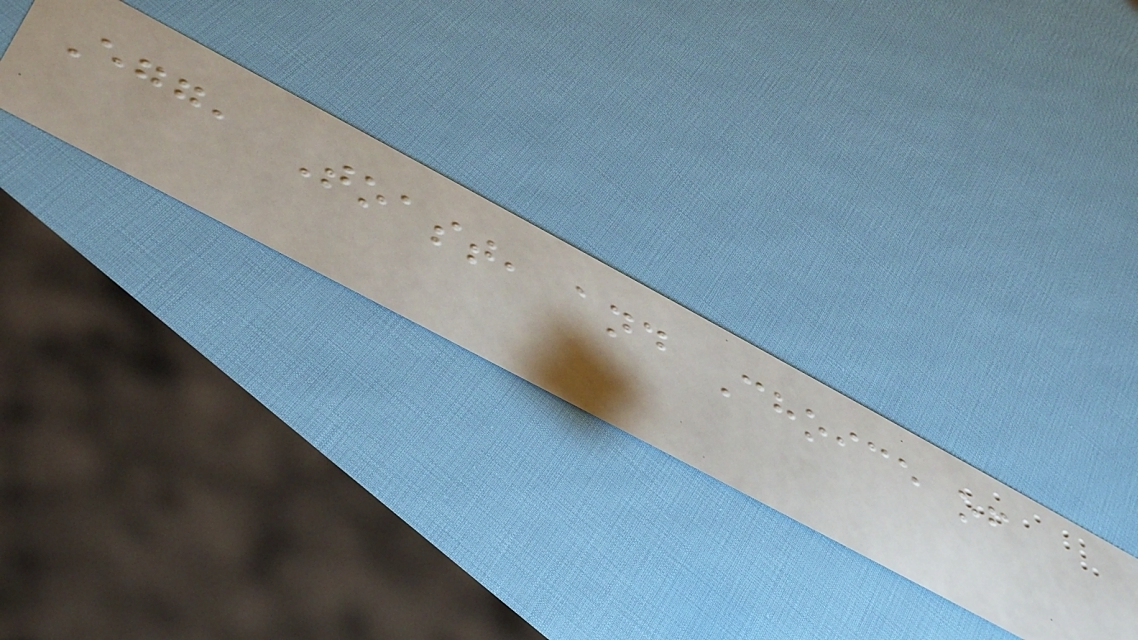Egg, Toast, and Choice of
